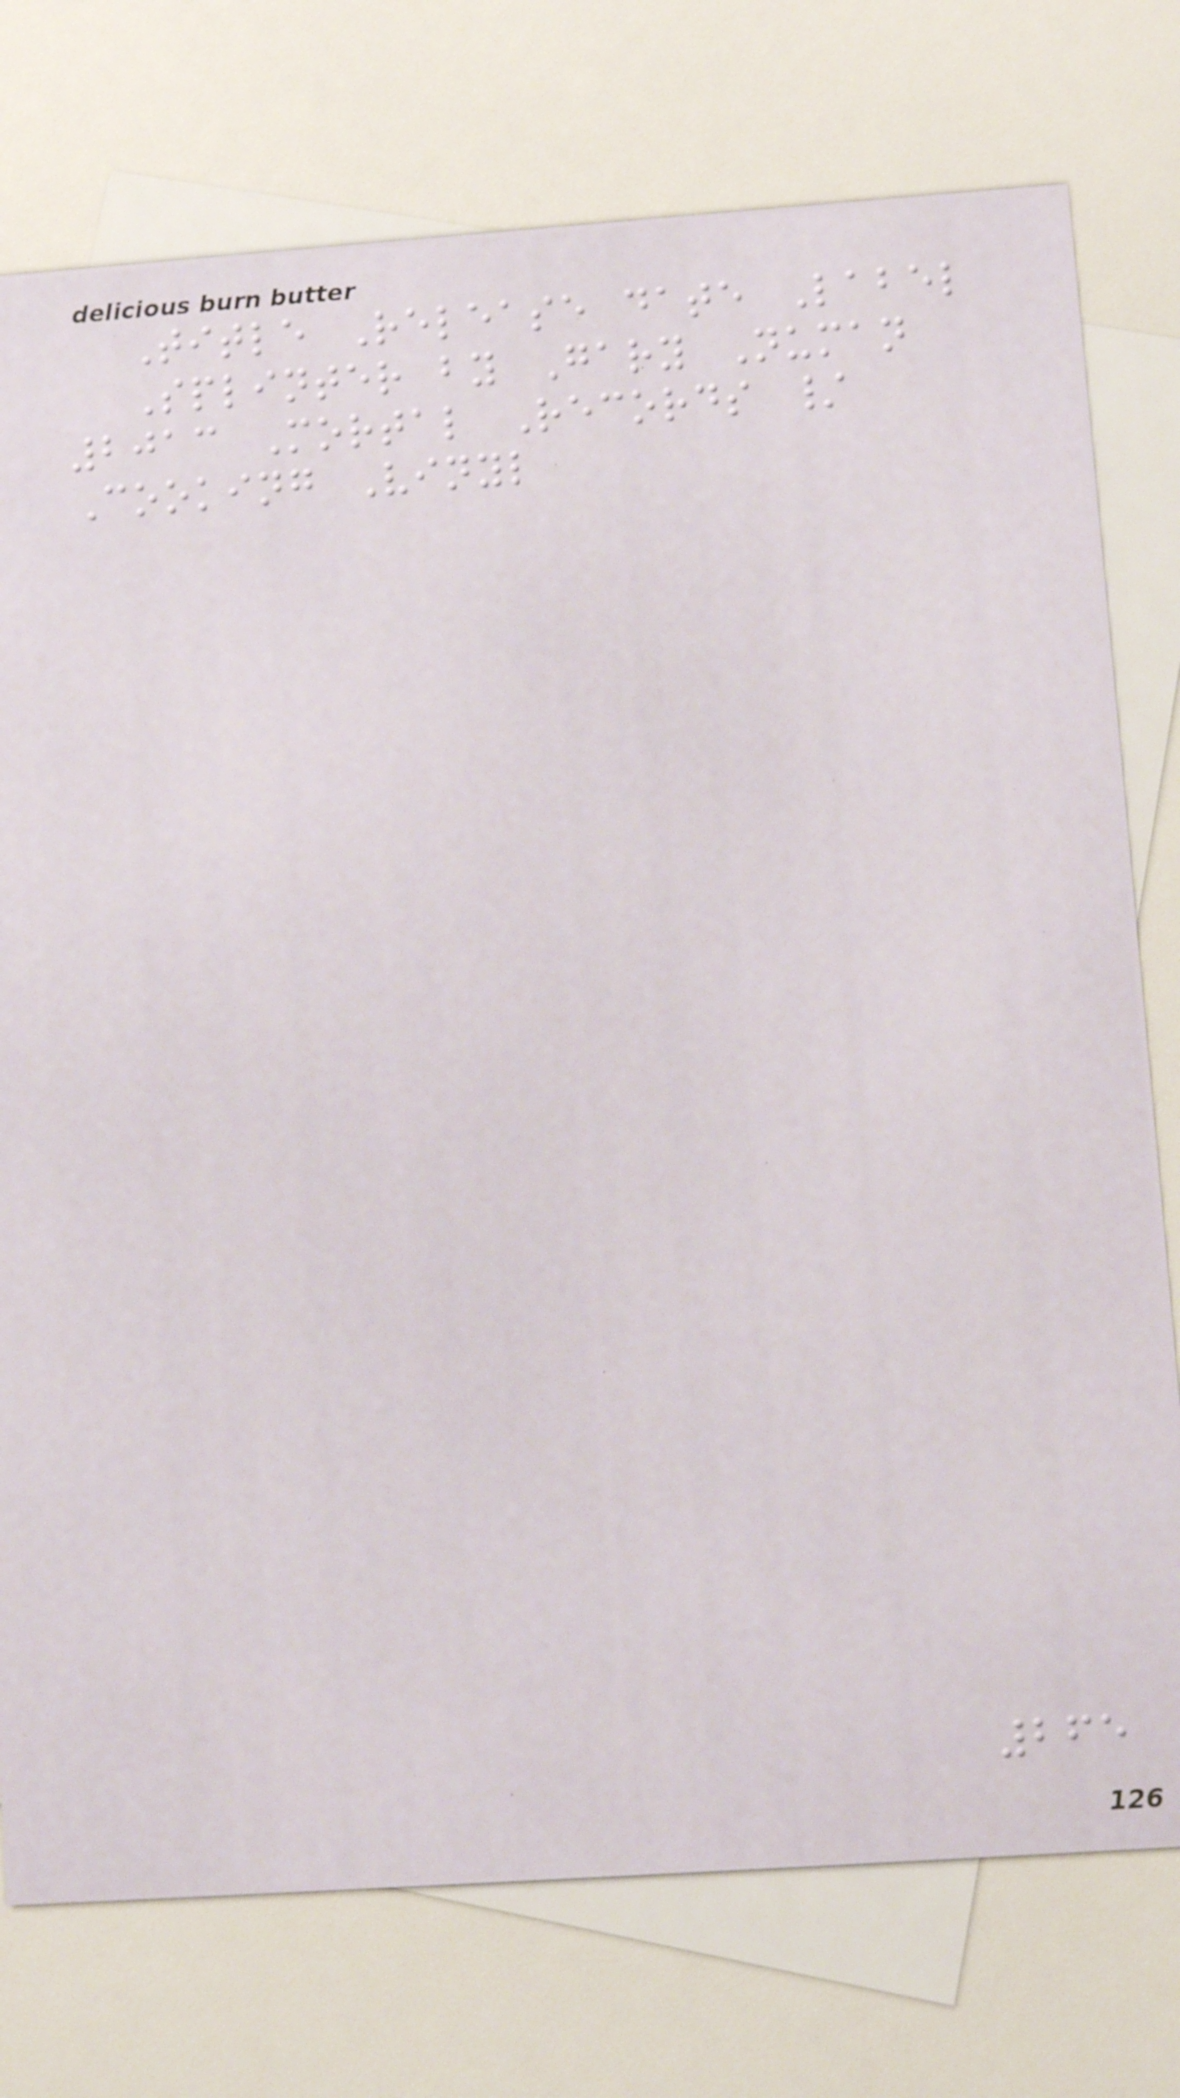Title Release date Label
Splinter by Gary Numan
2013 Mortal Records /
Cooking Vinyl
265
